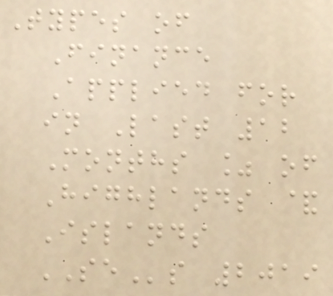Types of
Finance
Applied for
in Last 12
Months % of
Highlands &
Islands
SEs 2019
